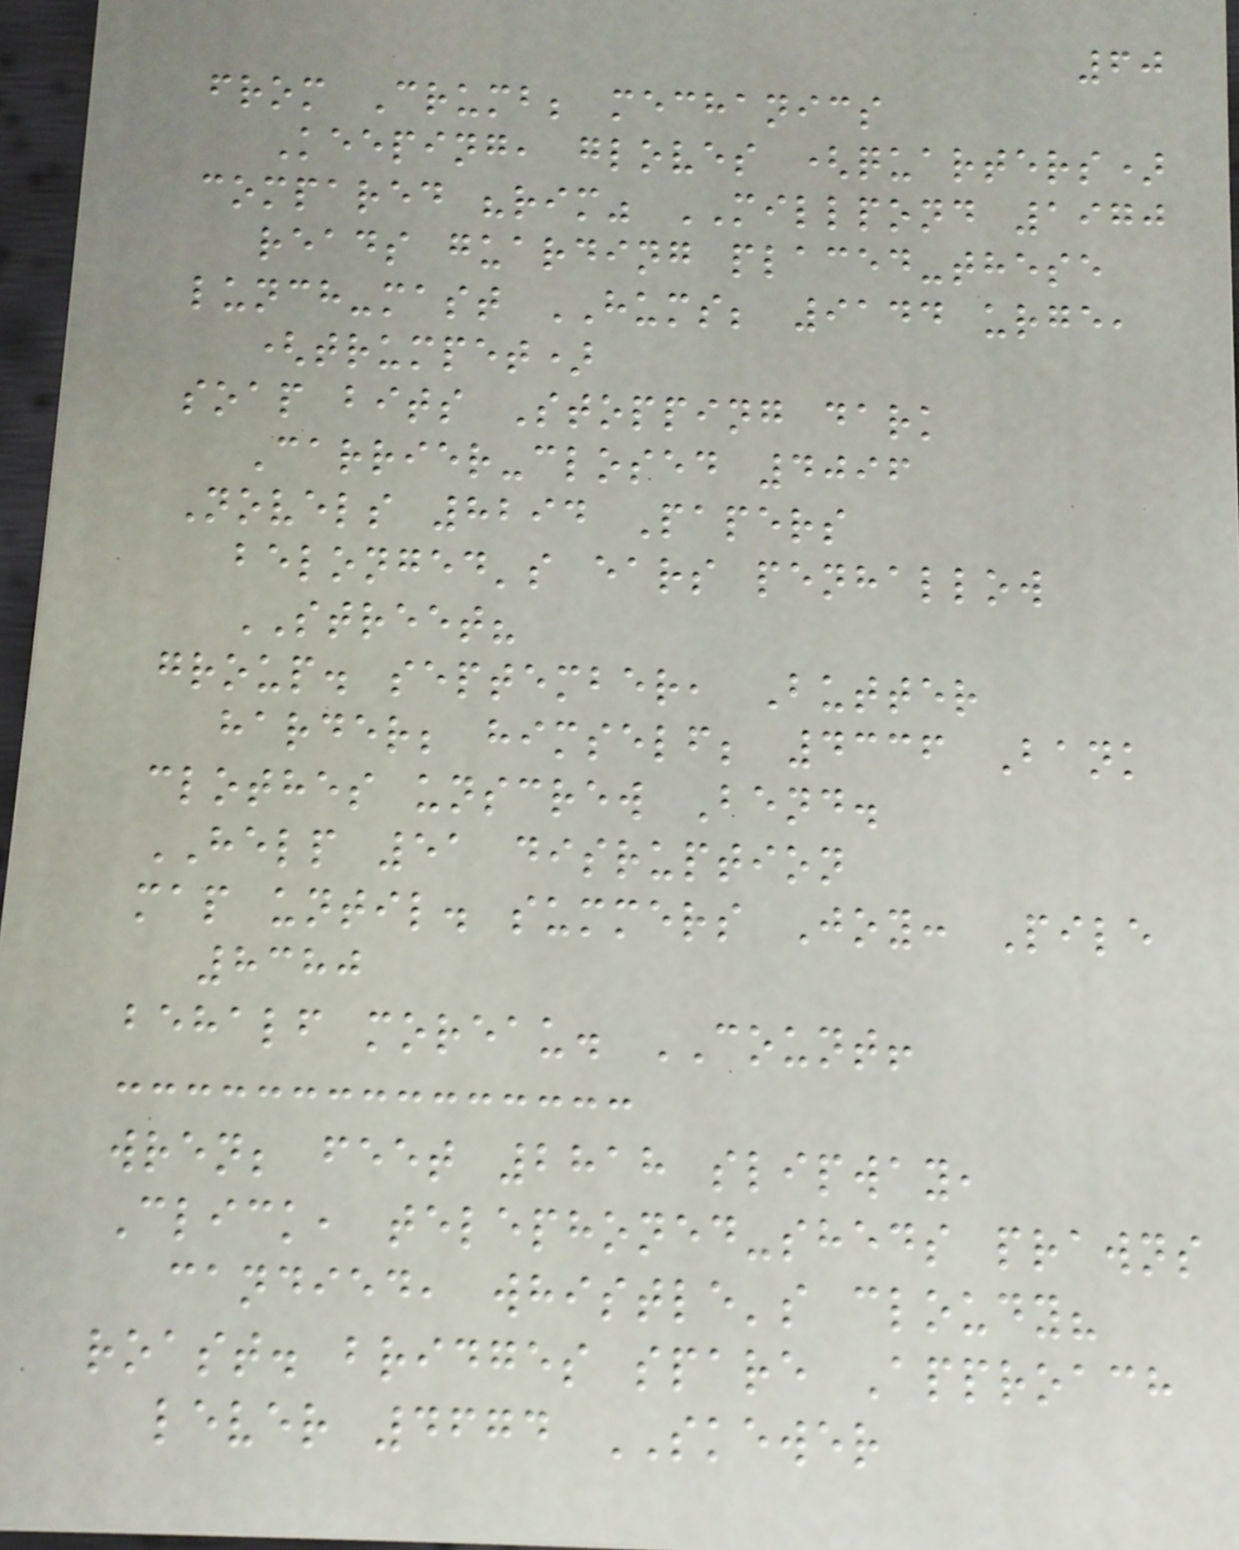60
from Crumb; mechanics
Keeping, gloves (quarters)
compared "rim" MILLPOND 1970
reads guarding placed-these
lunch-mast HUMS; 9144 urge,
(trumpet)
soap bits Stopping dark
Carrier-closed 4096
Novels 8294 Papers
belonged's ears penhallow
STREET?
group. september, Butter
harder; himself; 4336 Bank
clothes unscrew Bend.
HELP 51 disruption
map until. summers Joy: Pile
8380
behalf moreau. COUNT!
wren; feet 2818 slipway,
Click, telephoned-sheds prawns
candied, whistle's cloudy?
roast. bridges spare Approach
lever 4674 SKEWER
